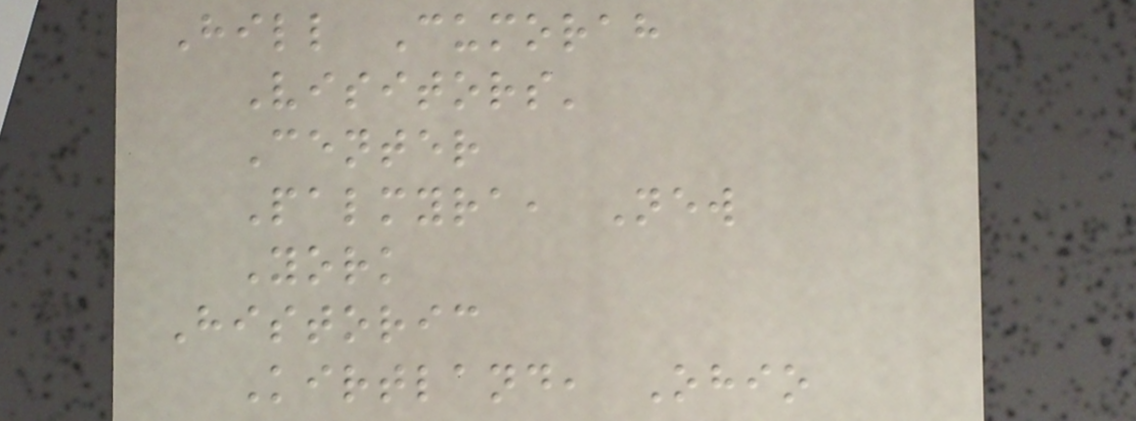Hill Cumorah
Visitors'
Center
Palmyra, New
York
Historic
Kirtland, Ohio
